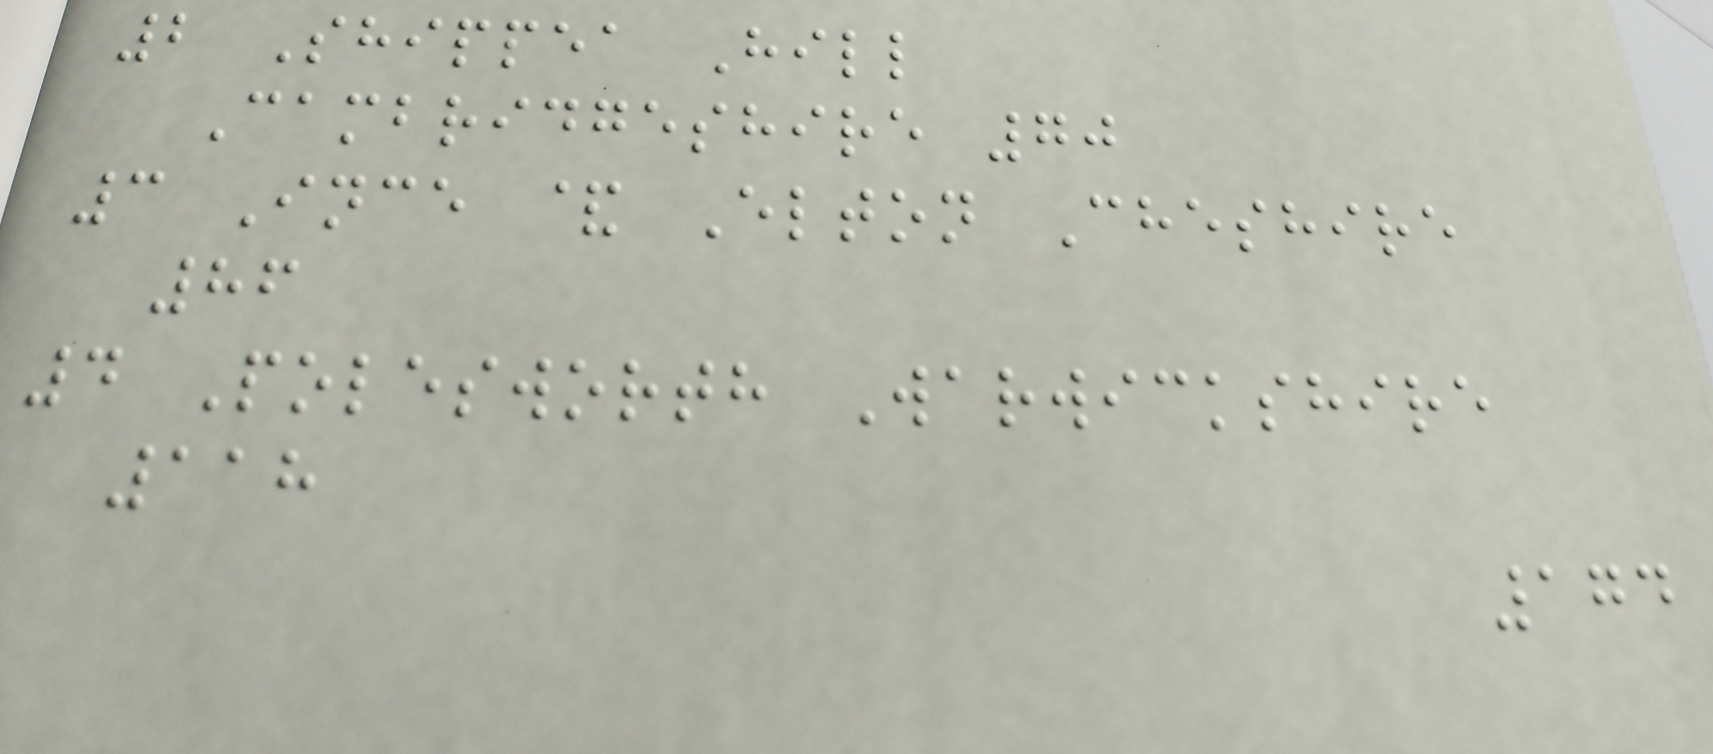2 Shippea Hill
Cambridgeshire 70
3 Ince & Elton Cheshire
86
4 Polesworth Warwickshire
118
174
